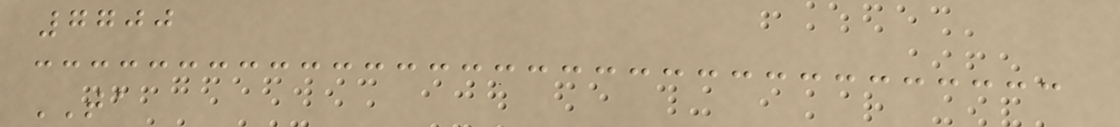7700
TA
